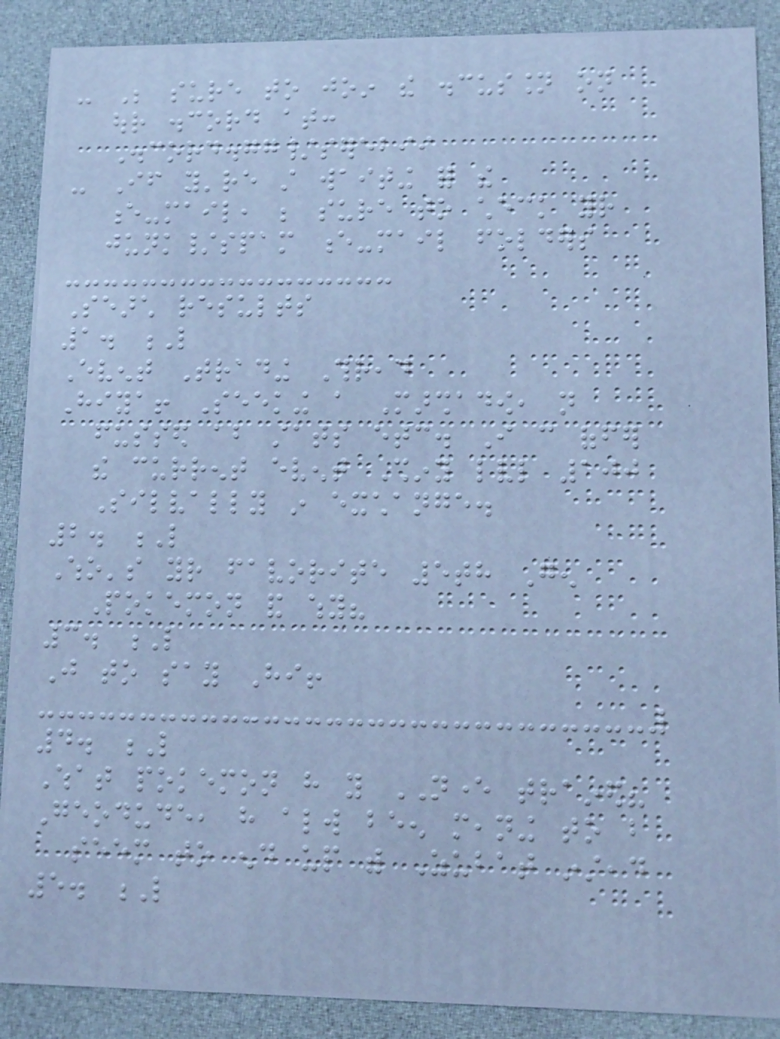- Be sure to join the discussion on
our discord at:
Discord.gg/serebii
- If you're still waiting for the
e-mail, be sure to check your
junk/spam e-mail folders
Search results
1. L
Event Trading Thread
Hiya! Seeking a Marshadow, not
fussed about stats etc. I can offer
the current event Shiny lvl 100
Silvally in exchange.
2. L
Who's your favorite 5th Gen
Pokemon and why?
3. L
Just to say Hi!
4. L
What pokemon have you NEVER trained?
Geodude, have always been meaning to but
seem to end up with Zubat instead
5. L
